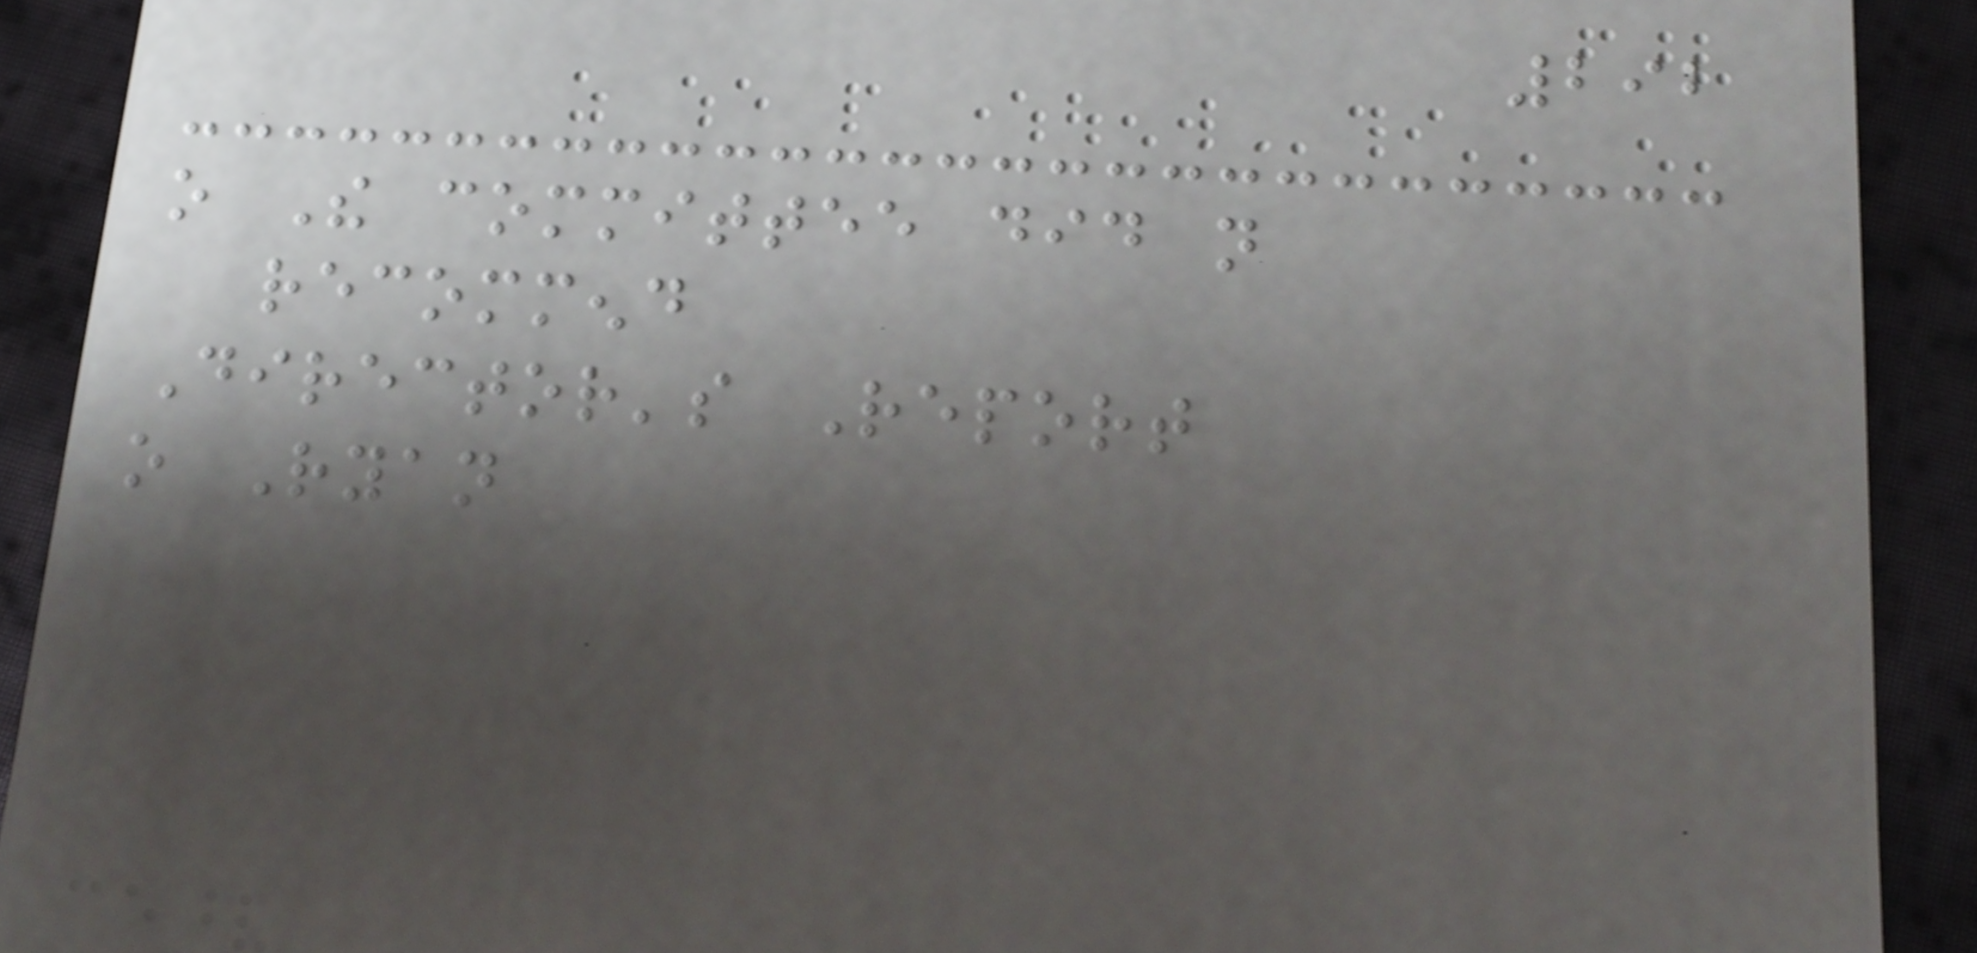292
o The committee did not
recommend
Director's Report
o Ryan
